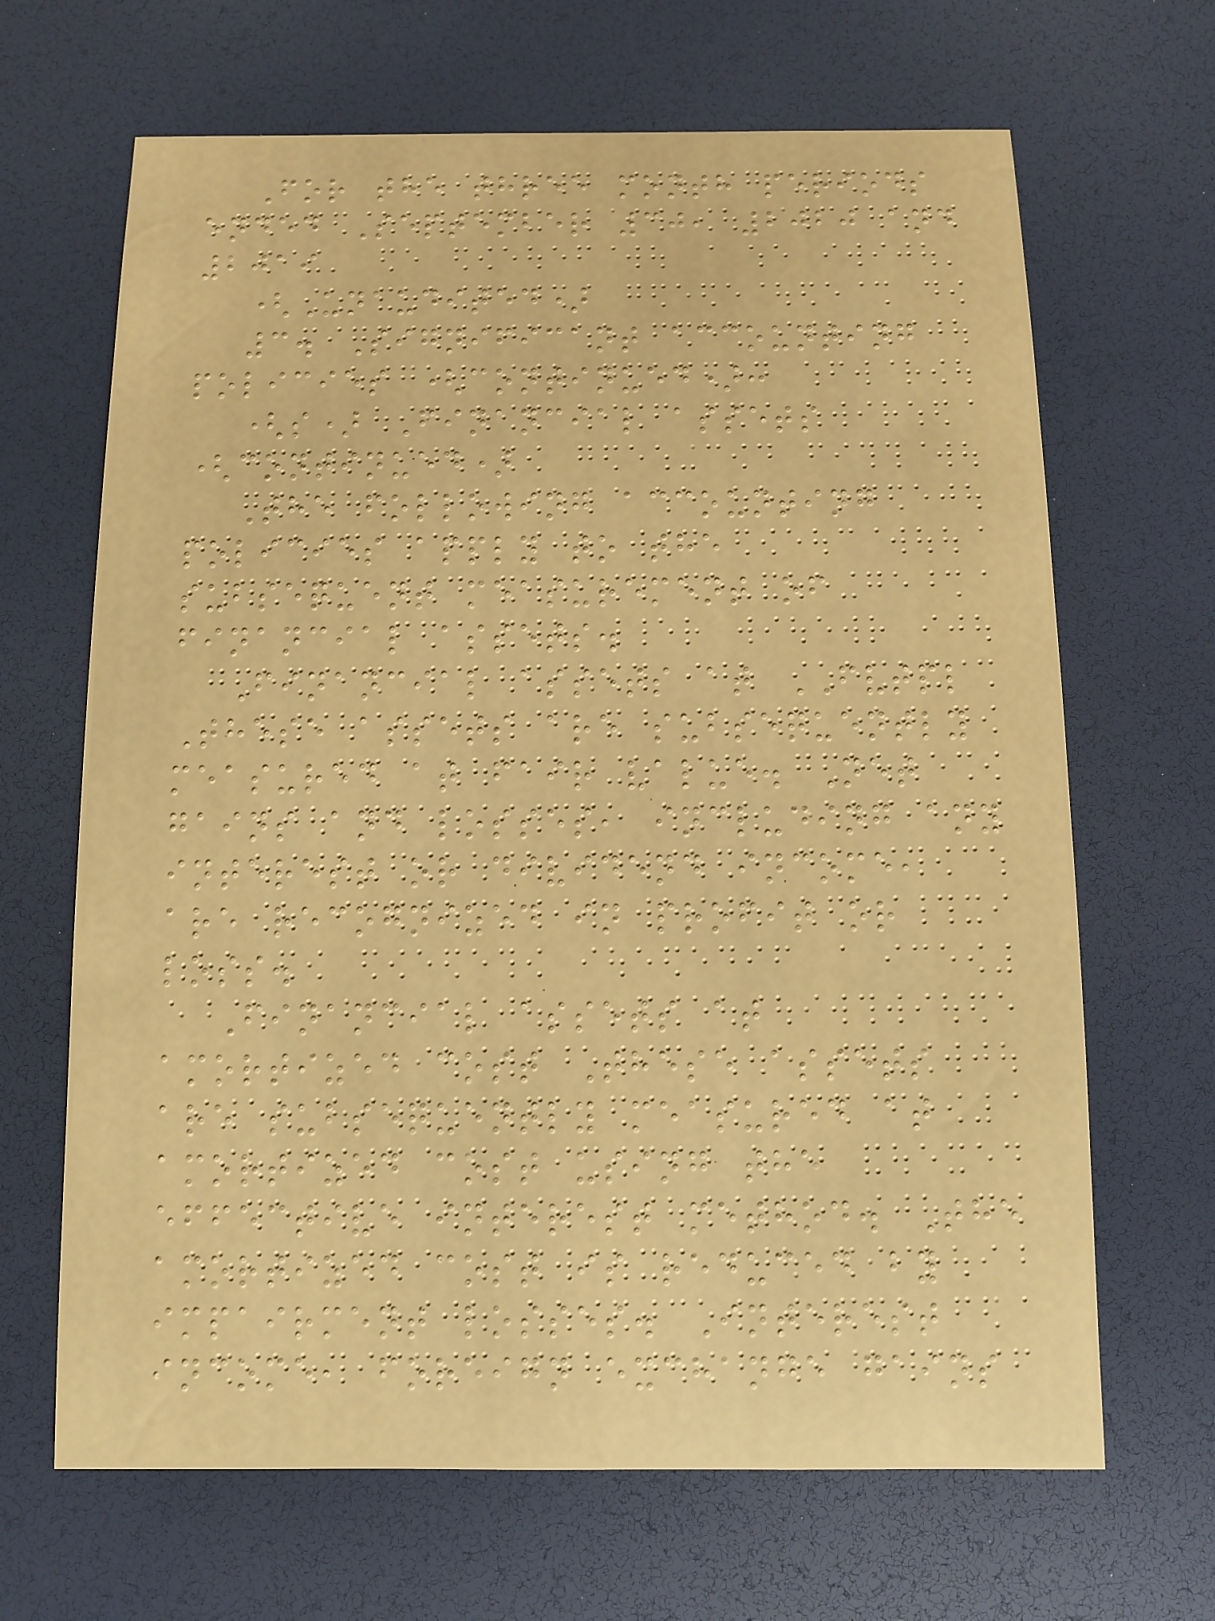For the three month periods
ended September 30, 2020 and
2019
(Unaudited)
3. Significant accounting
policies (continued):
(s) Financial assets
(continued)
The following accounting
policies apply to the
subsequent measurement of
financial assets.
Financial assets at FVTPL
These assets are subsequently
measured at fair value. Net
gains and losses, including any
interest or dividend income,
are recognized in profit or
loss.
Financial assets at
amortized cost These assets
are subsequently measured at
amortized cost using the
effective interest method. The
amortized cost is reduced by
impairment losses. Interest
income, foreign exchange gains
